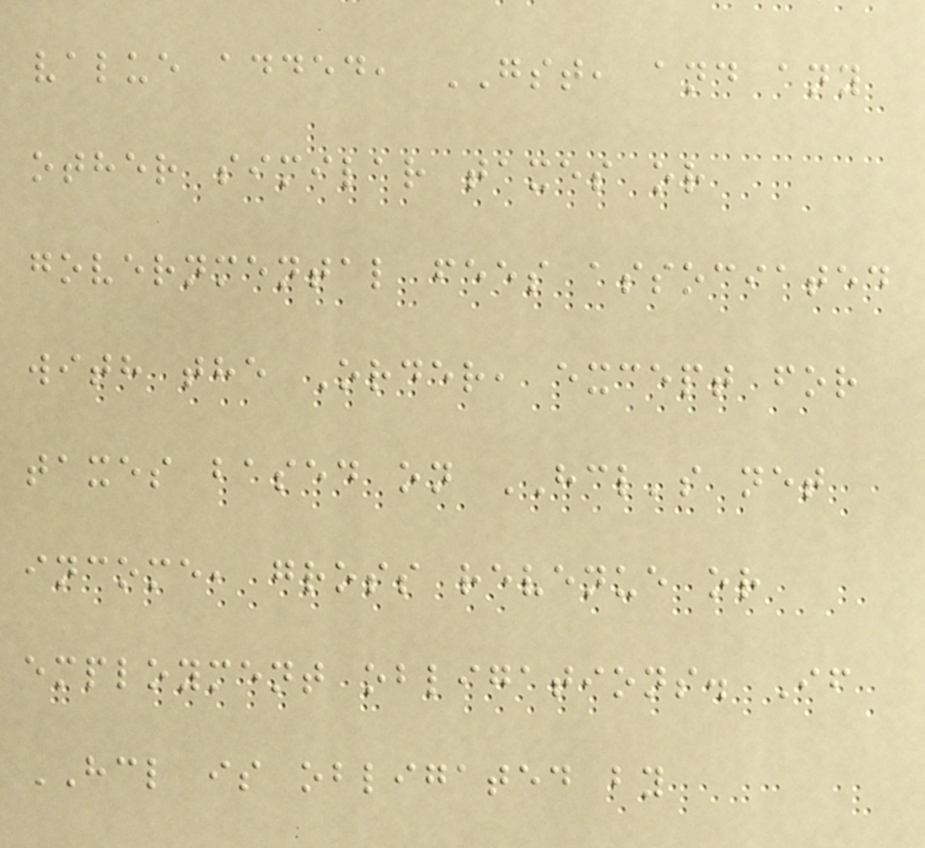value added, GST, and any
other similar taxes or
governmental fees associated
with the Order, except for
taxes based on HCL's net
income, gross revenue or
employment obligations. If
HCL is obligated by
